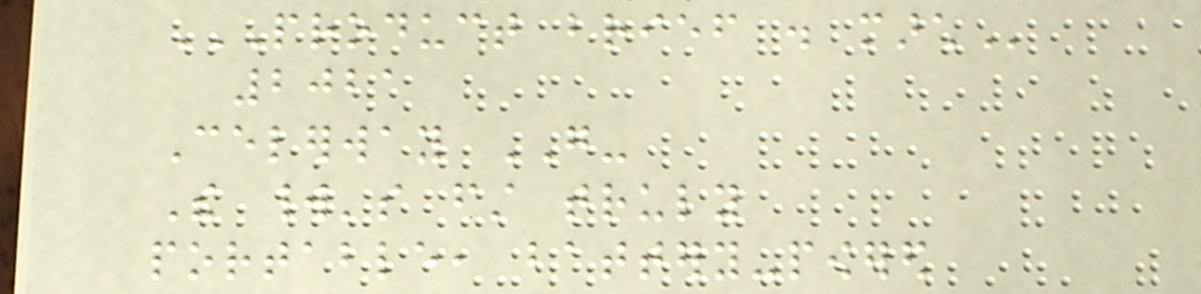PRODUCT BRIEF . MARCH
2021
Celerway GO-
The world's first truly
portable, battery-powered
